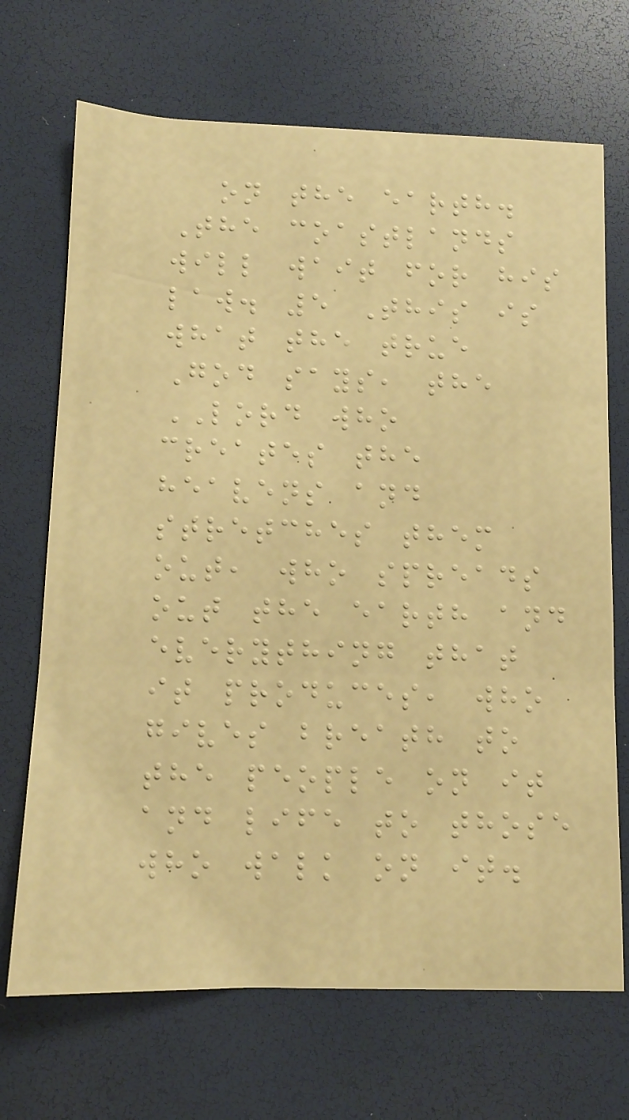on the earth.
The coastlands
will wait for his
law. 5 This is
what the true
God says, the
LORD who
creates the
heavens and
stretches them
out, who spreads
out the earth and
everything that
it produces, who
gives breath to
the people on it
and life to those
who walk on it.
